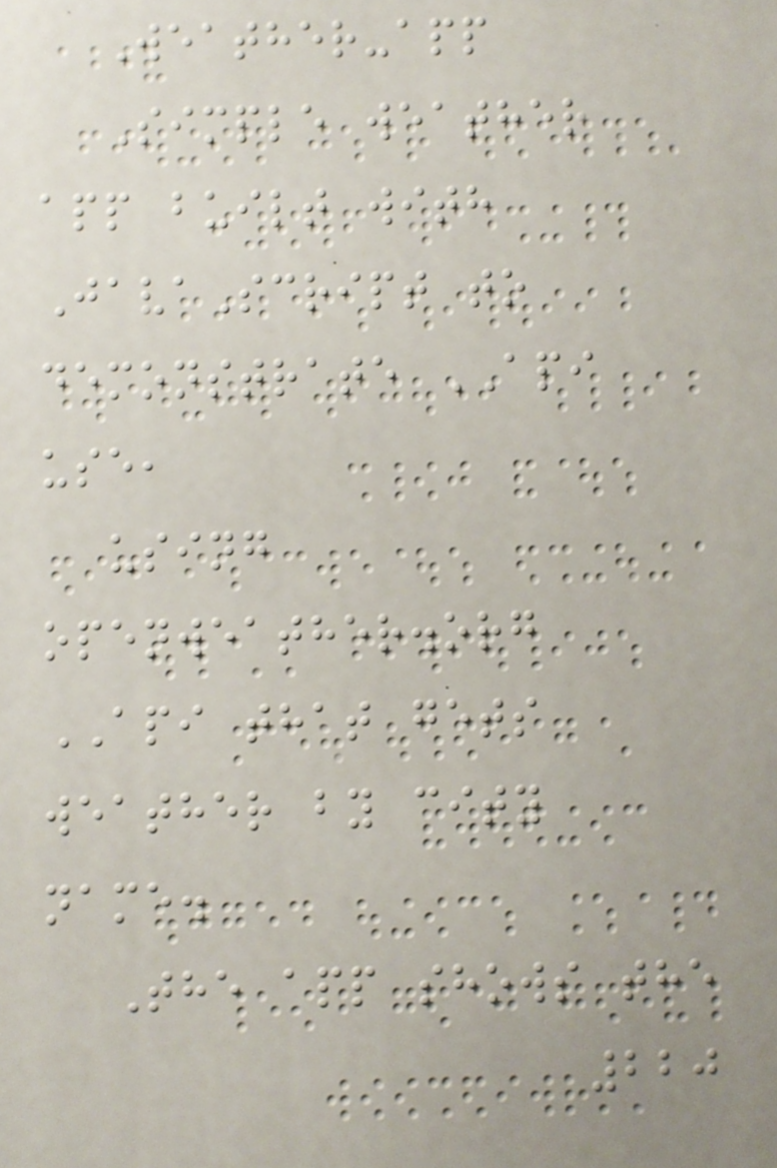Weather-app
Simple weather
app built with
JavaScript to
demonstrate API
use,
using
openweather.org
API that gets
weather by city
name.
The app shows the
220
